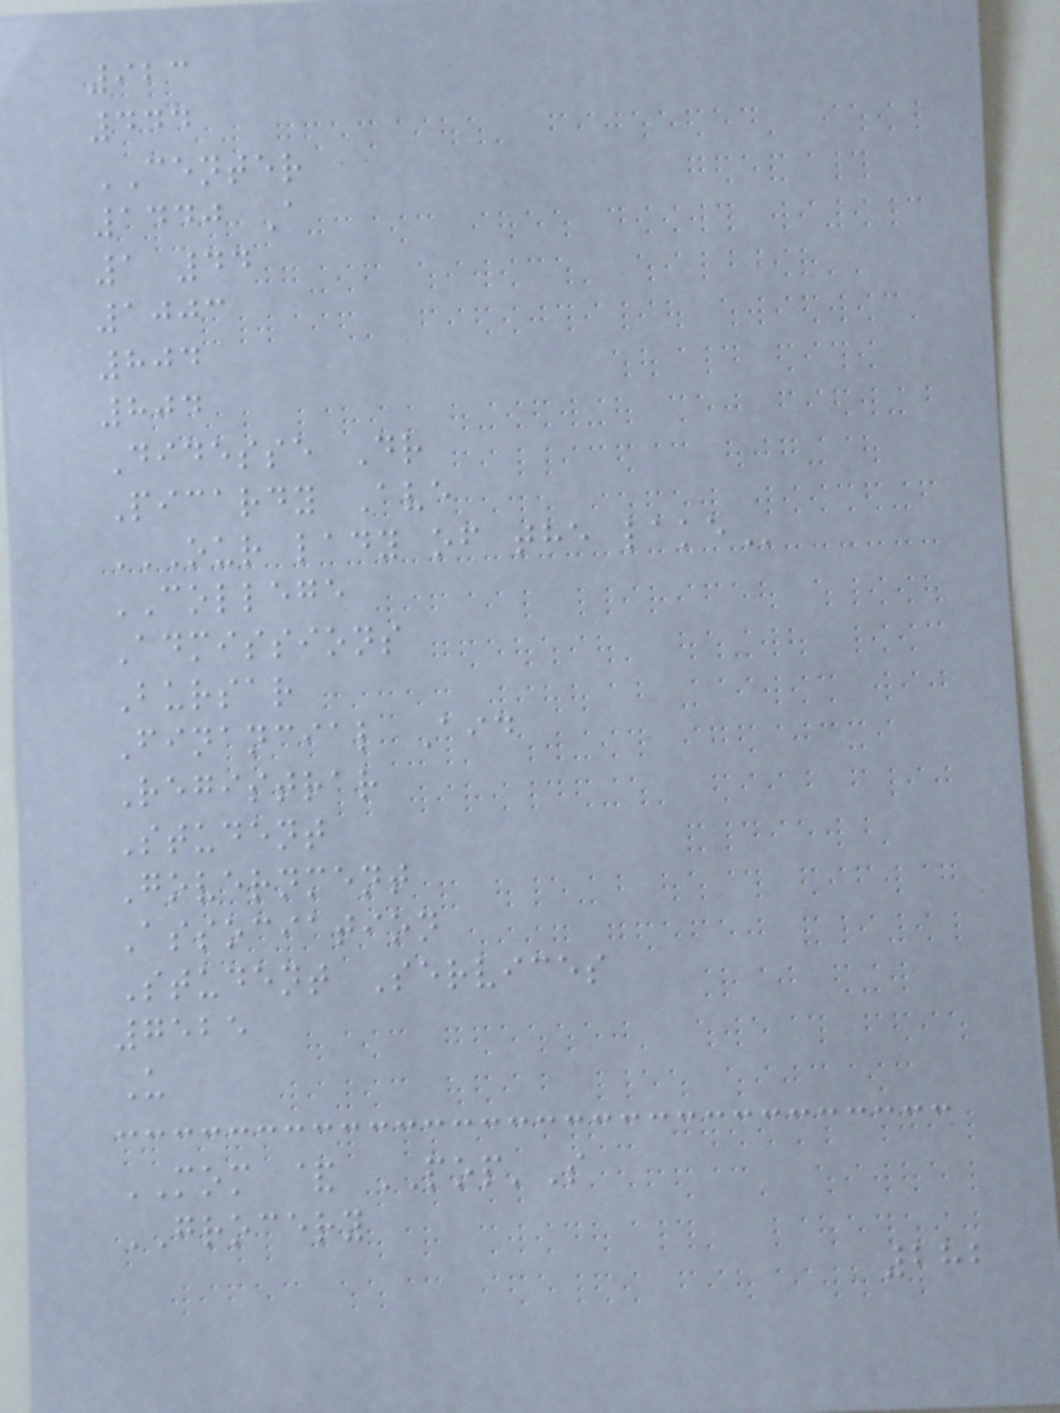923
444
CENTER
1440 A
1 44
1003
804
804
Didesse Dr
Picardy Ave
OUR LADY OF THE LAKE
COLLEGE
Admissions
Bursar
Financial Aid
Registrar
Student
Government
Association
Student Services
7525
U
MOM & POP'S
GROCERY
282
